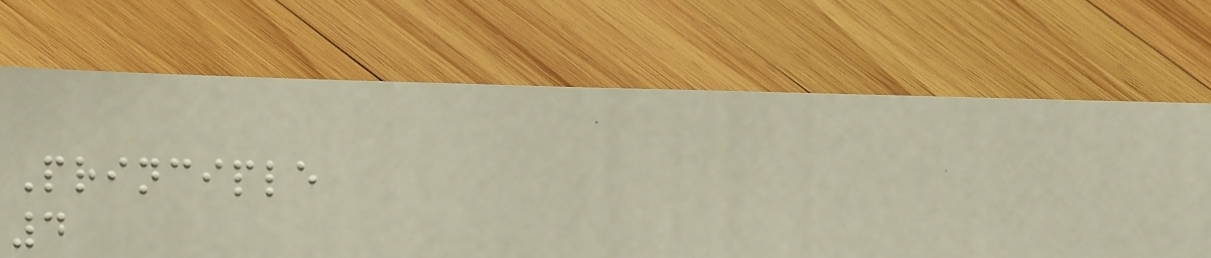Principle
4
